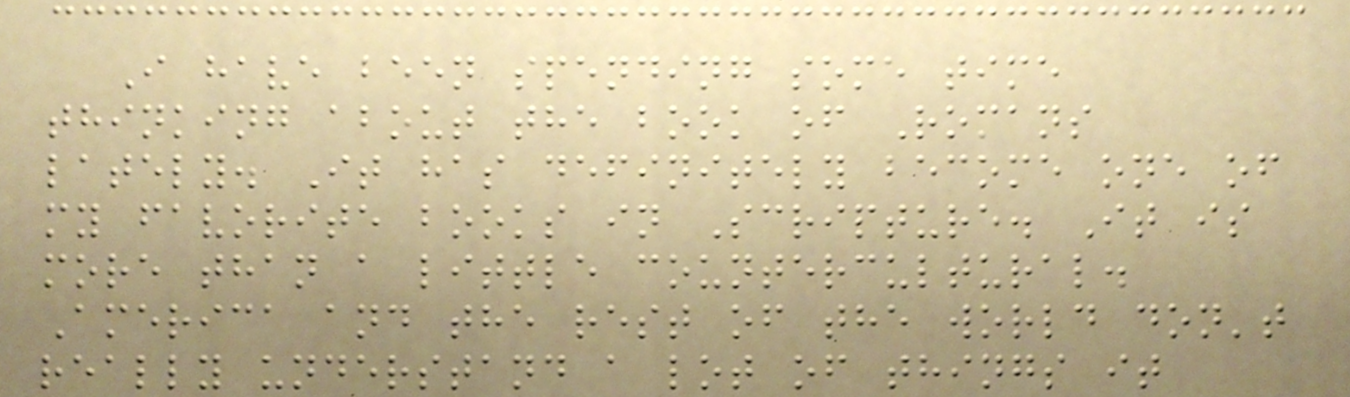I have been spending some time
thinking about the book of Romans
lately. It has definitely become one of
my favorite books in Scripture. It is
more than a little countercultural.
America and the rest of the world don't
really understand a lot of things it
